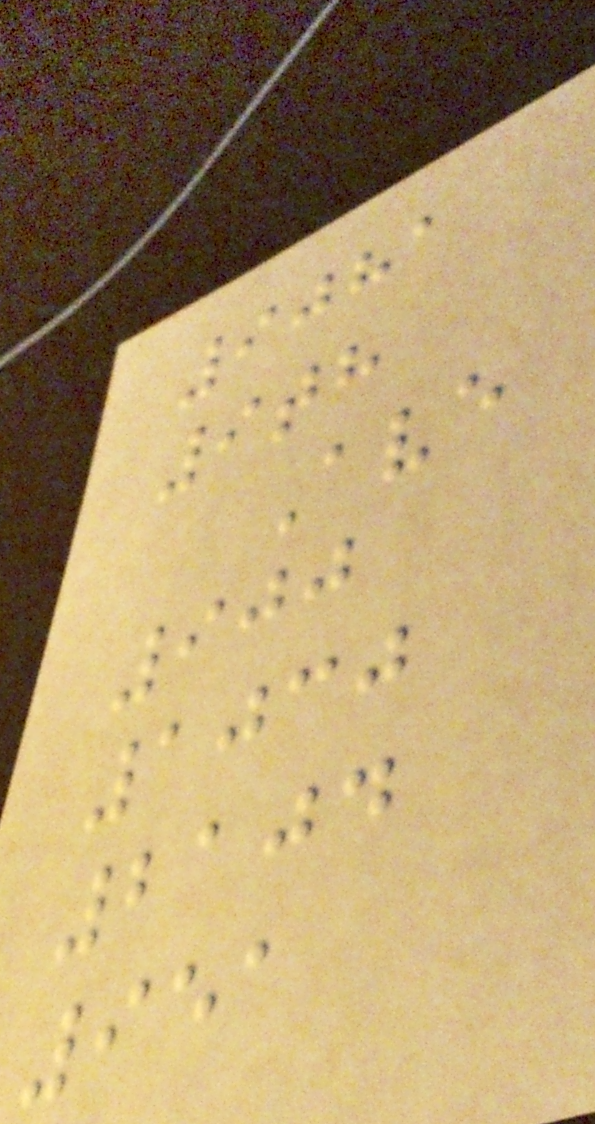9081
9th
Ave
900
1030
2104
951
